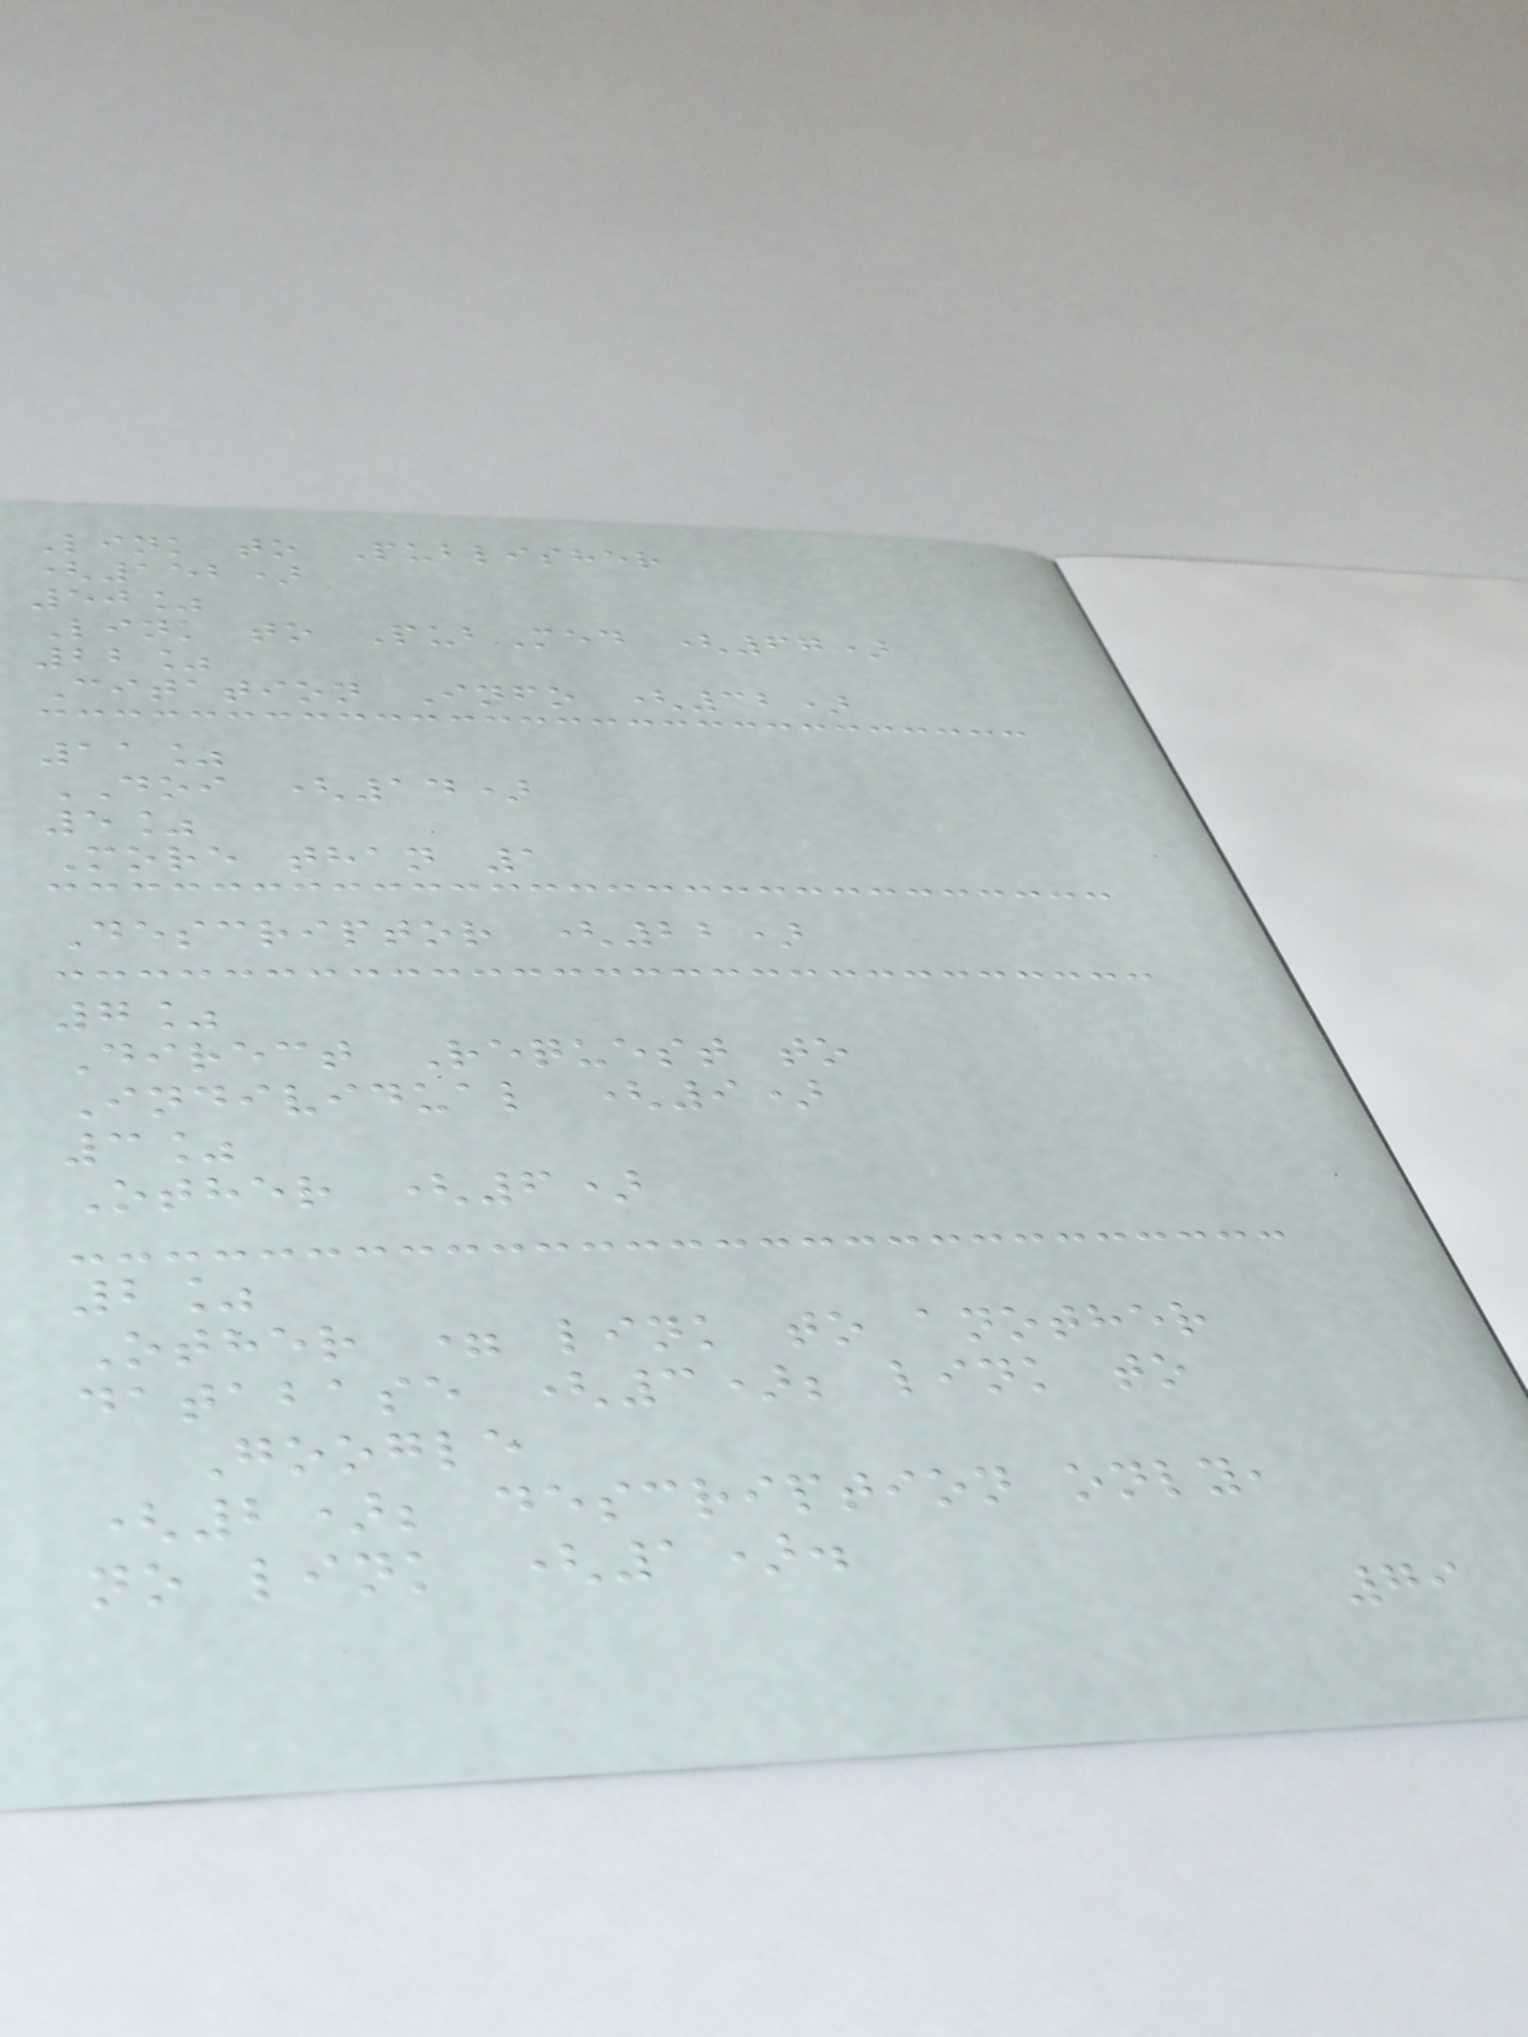Link to Publisher
(152)
50%
Link to PubMed (67)
22%
Citation Info (32)
11%
DOI (14)
5%
More than 1
Descriptor (22)
7%
Direct Request to
Individual (9)
3%
Other (6)
2%
Other = link to another
database (3); link to
Google
(2); description only,
no link (1).
79
